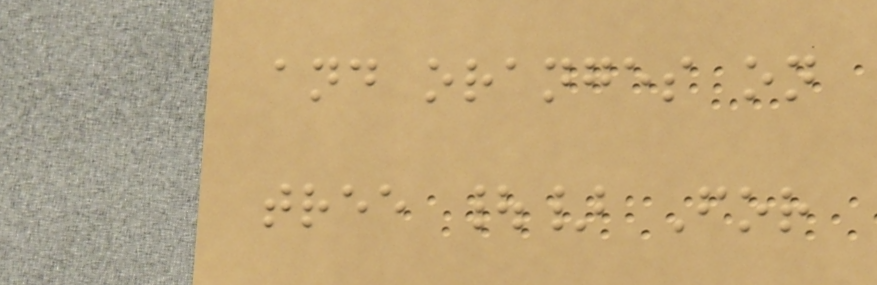and oranges on
tree |} For
